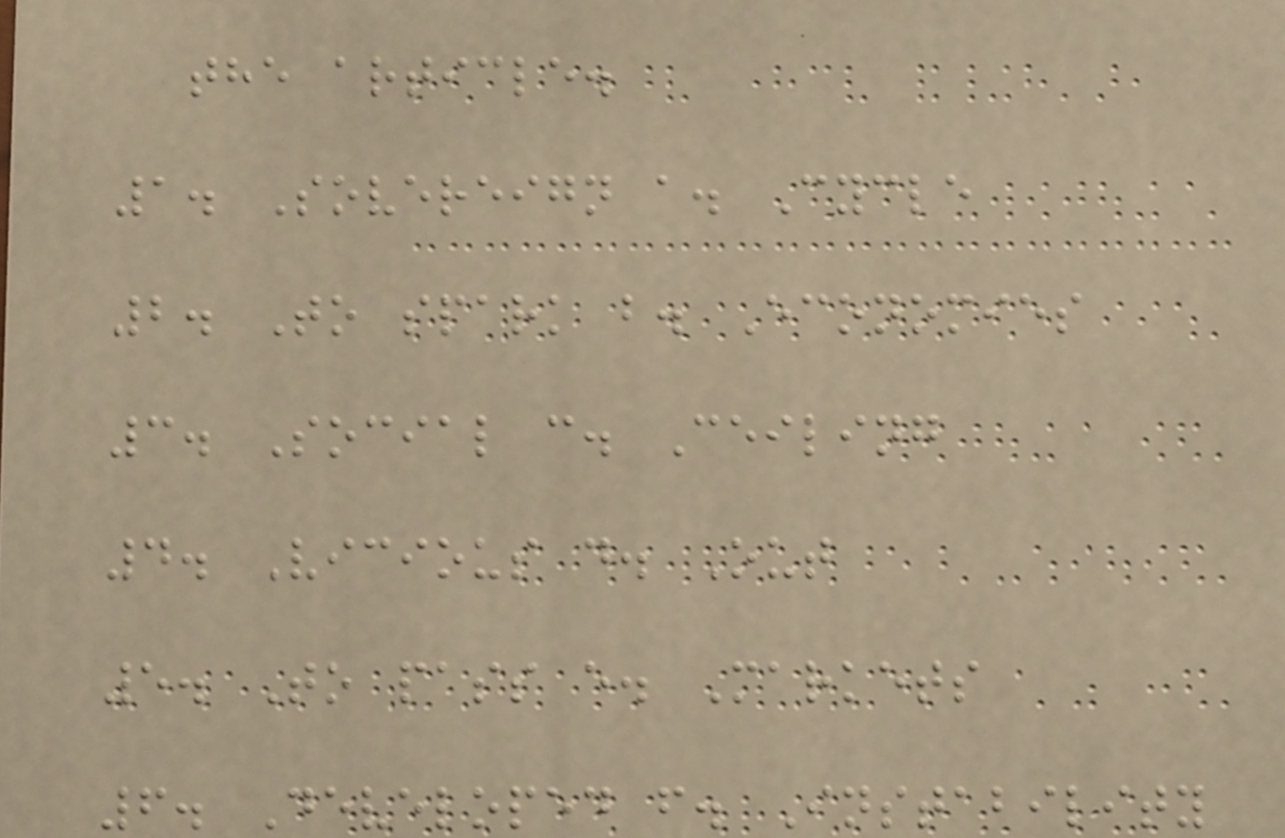the article.
1. Sovereign a. Cycle
2. To spark b. Economies
3. Social c. Ceiling
4. Vicious d. Out
5. To pass e. Markets
6. Developed f. Instability
